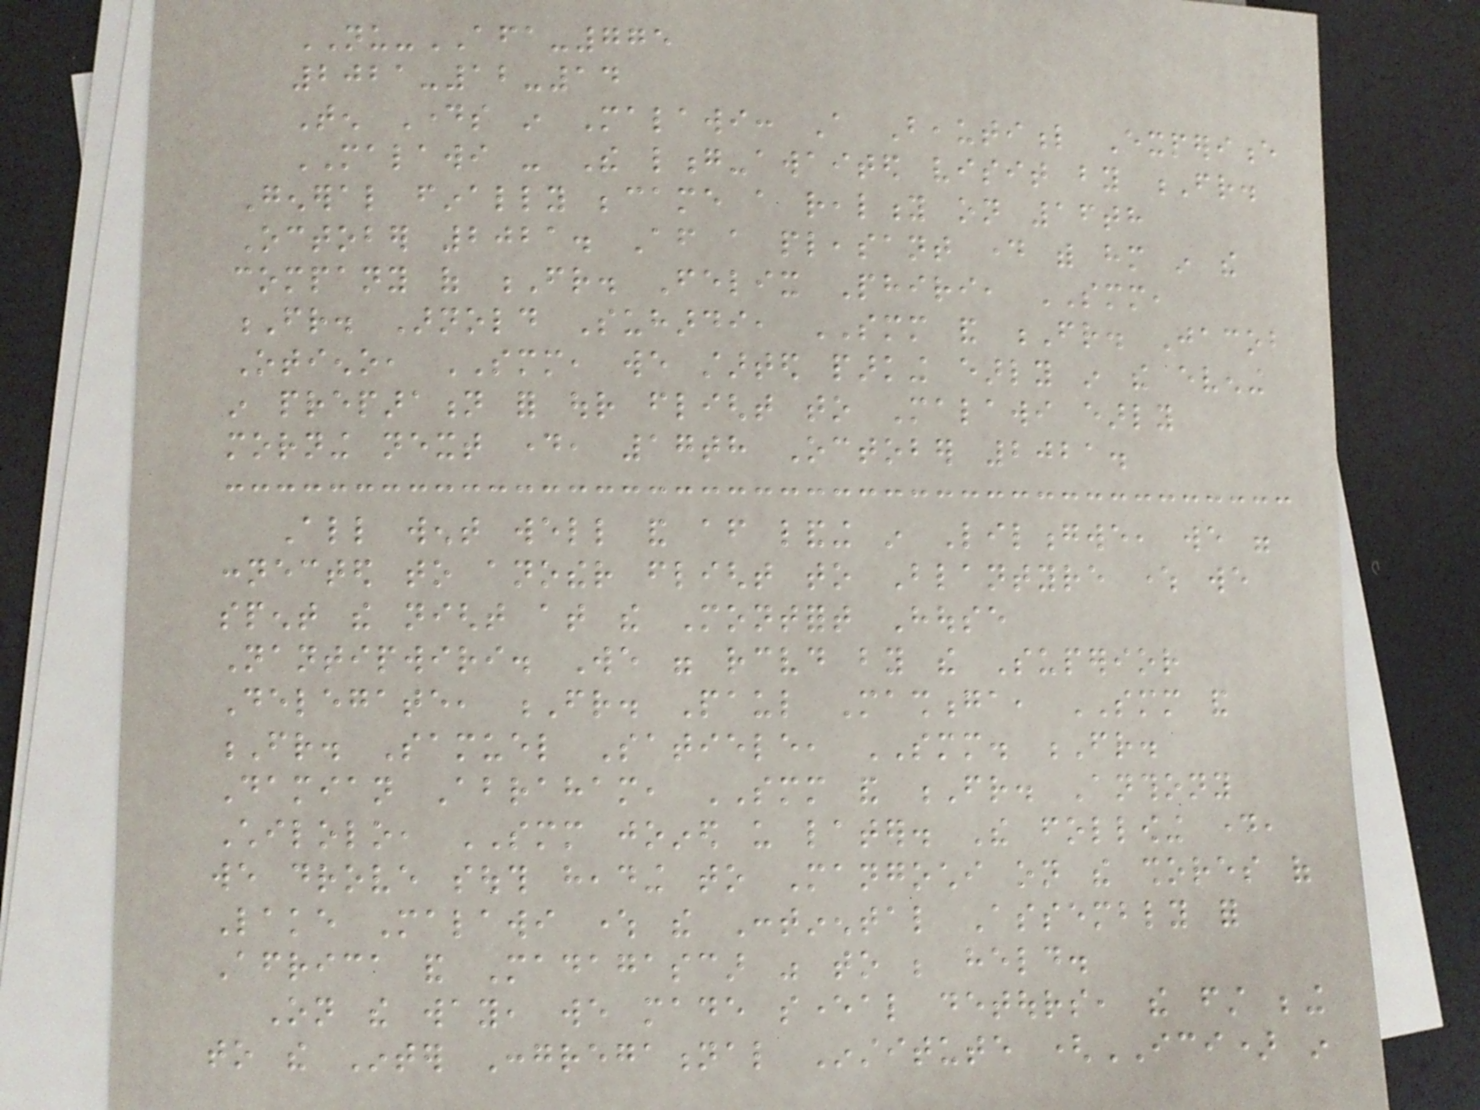NU-AFA-775
2021-12-14
Ten Days in Malawi: A Beautiful Experience
MALAWI - The long-awaited visit by Fr.
General finally became a reality on 16th
October 2021. After a pleasant day with him in the
company of Fr. Felix Phiri, SMM,
Fr. Arnold Suhardi, SMM and Fr. Jacob
Otieno, SMM, we started parking early in the evening
in preparation for our flight to Malawi early
morning next day, 17th October 2021.
All went well and after landing in Lilongwe, we were
connected to another flight to Blantyre where we
spent the night at the Montfort House
Nantipwiri. We were received by the Superior
Delegate, Fr. Paul Mashonga, SMM and
Fr. Samuel Satiele, SMM. Fr.
Damian Abraham, SMM and Fr. Anthony
Chilolo, SMM joined us later. The following day,
we drove south heading to Mangochi on the shores of
Lake Malawi where the Continental Assembly for
Africa and Madagascar was to be held.
On the way, we made several detours, the first being
to the Inter Congregational Institute (ICI) in
